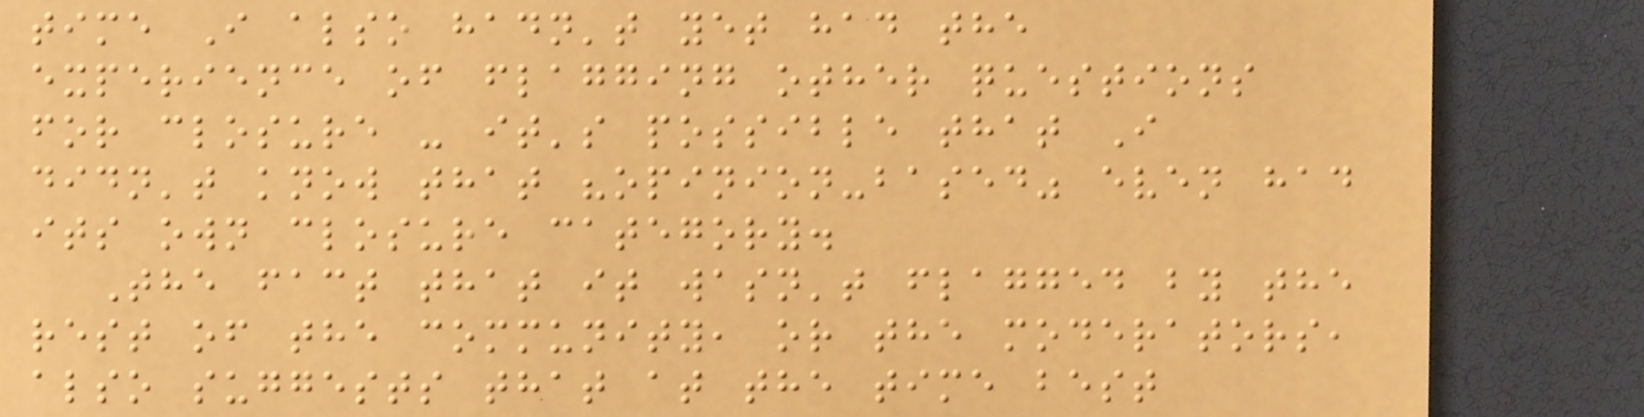time I also hadn't yet had the
experience of flagging other questions
for closure - it's possible that I
didn't know that "opinion-based" even had
its own closure category.
The fact that it wasn't flagged by the
rest of the community, or the moderators,
also suggests that at the time best
